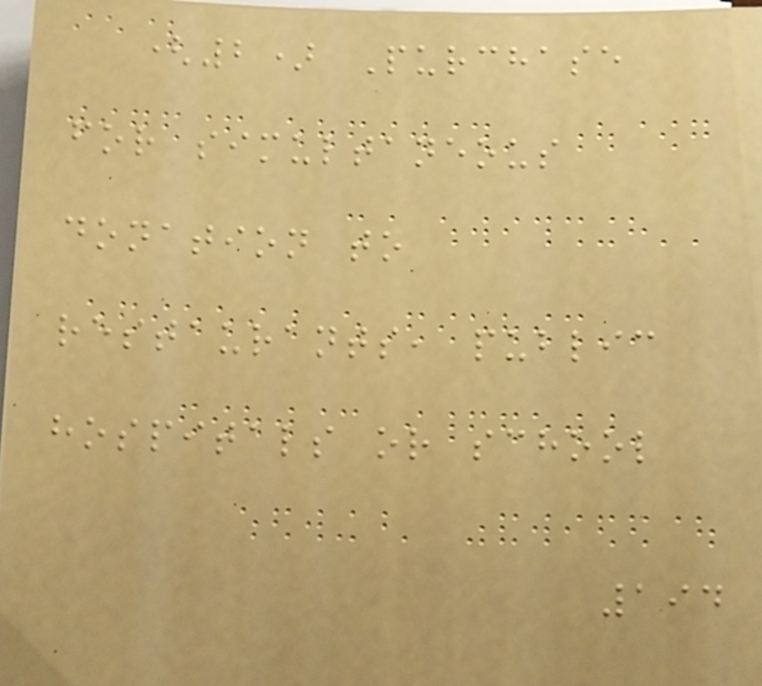(2) Purchase
for simultaneous
donation to
restaurants, public
hospitals or school
194
